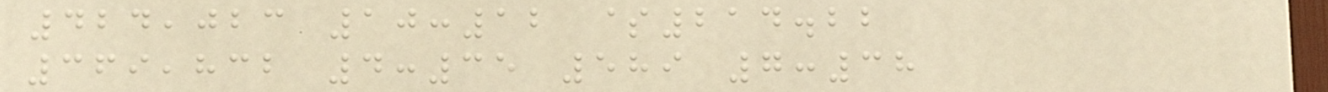424,023 10:12 $214.22
369,832 4:35 589 7:38
